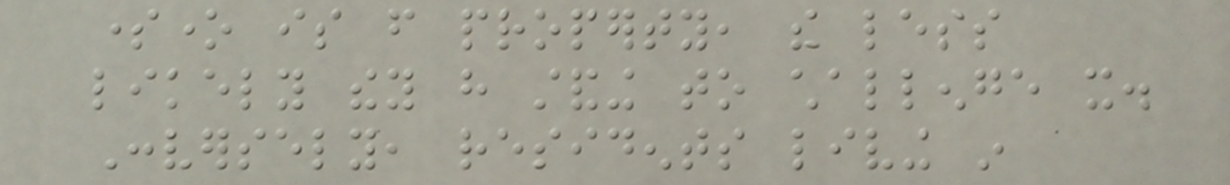someone is from property, the less
likely they have standing to challenge it.
Conversely, residents living in
